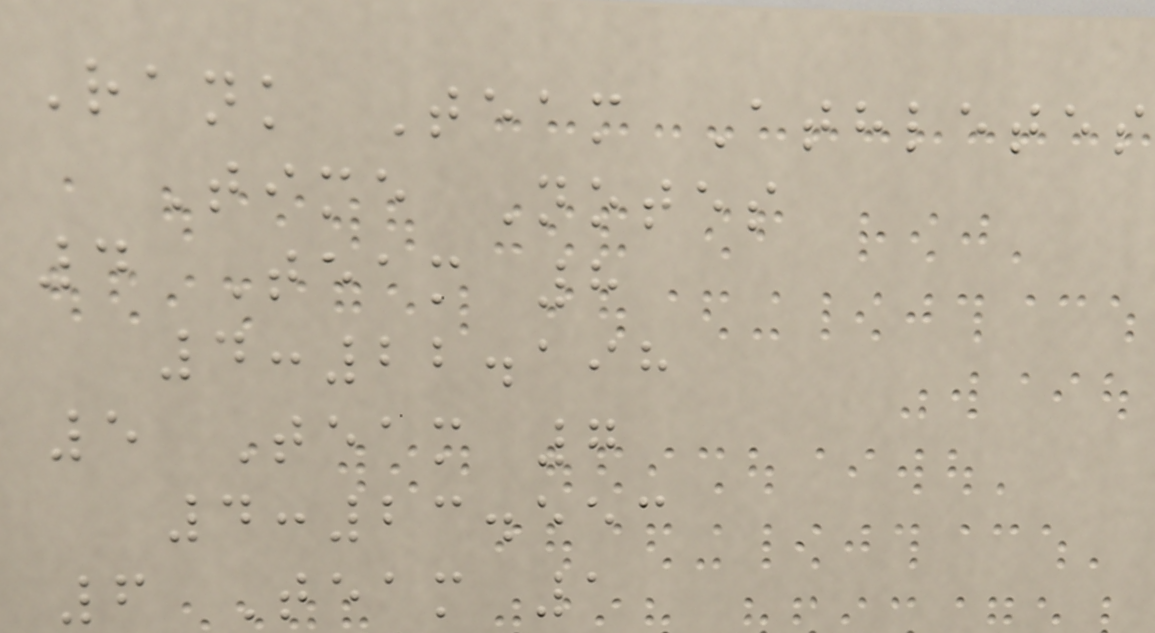Rank Team Athletes
Time Notes
4 Team 8
4:22.198
5 Team 7
4:23.553
6 Team 1
